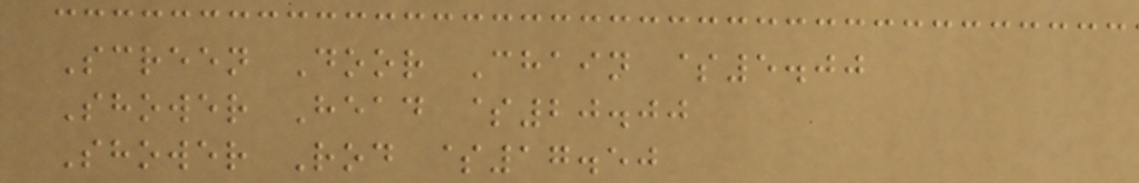Screen Door Chain $5.00
Shower Head $20.00
Shower Rod $17.50
